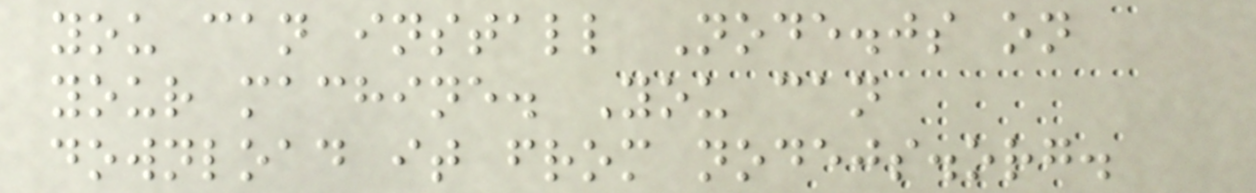you can install Node.js on
your machine. You can
download it from nodejs.org.
